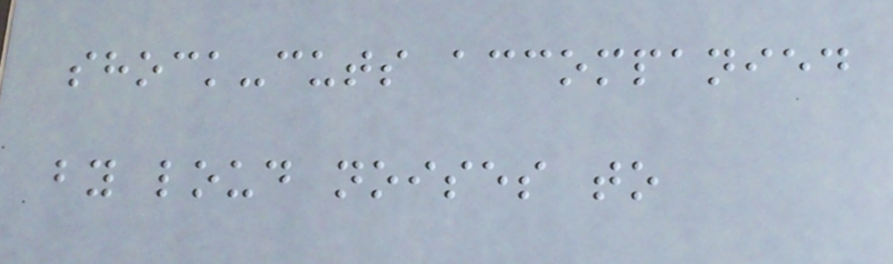shock-cuts accompanied
by loud noises to
